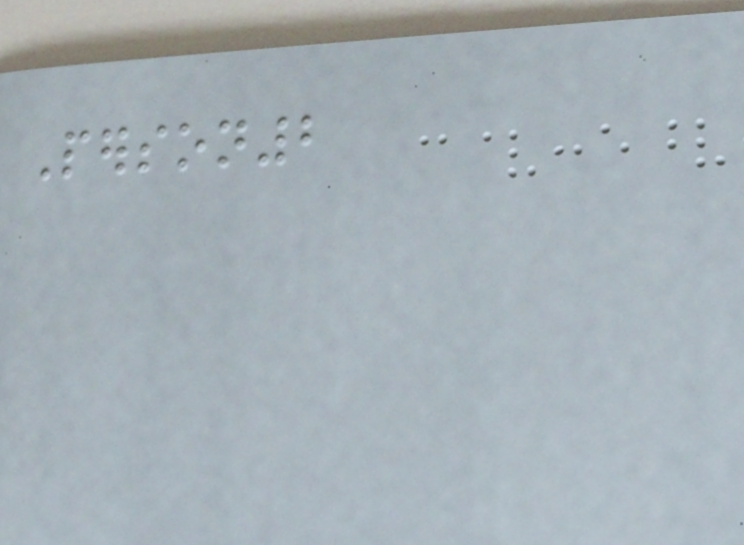Person2
